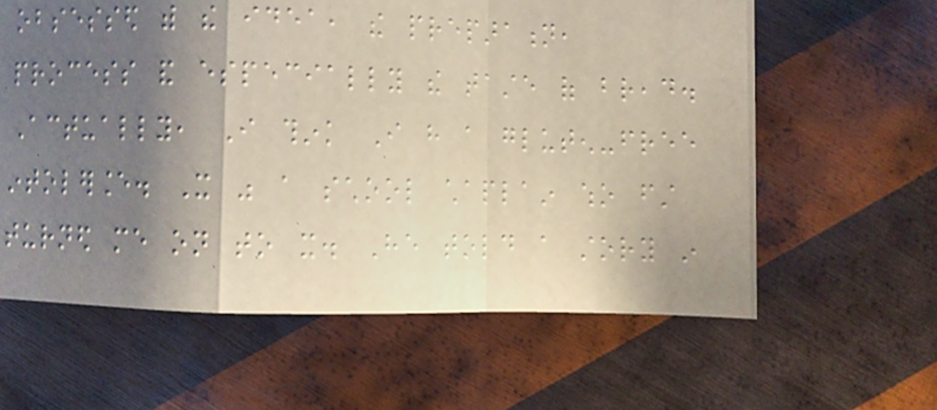obsessed with the idea, the preparation,
process and especially the taste of bread.
Actually, I think I have a gluten-free
intolerance. It was a school chaplain who first
turned me on to it. He told a story in
